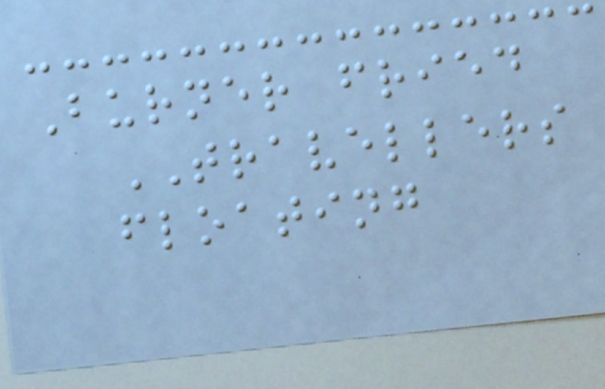Burner fried
TRAVELLERS
floating
